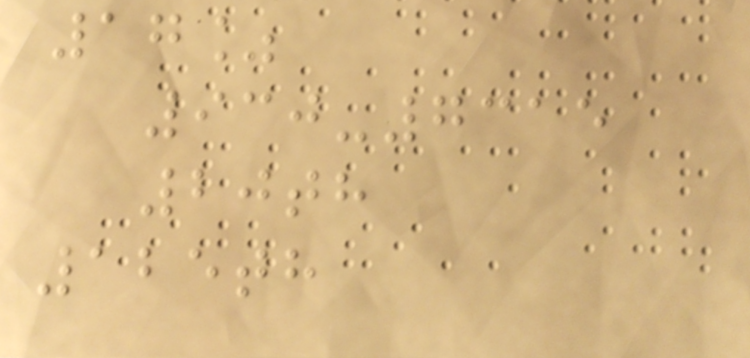17%
930-7315
20th
125th
